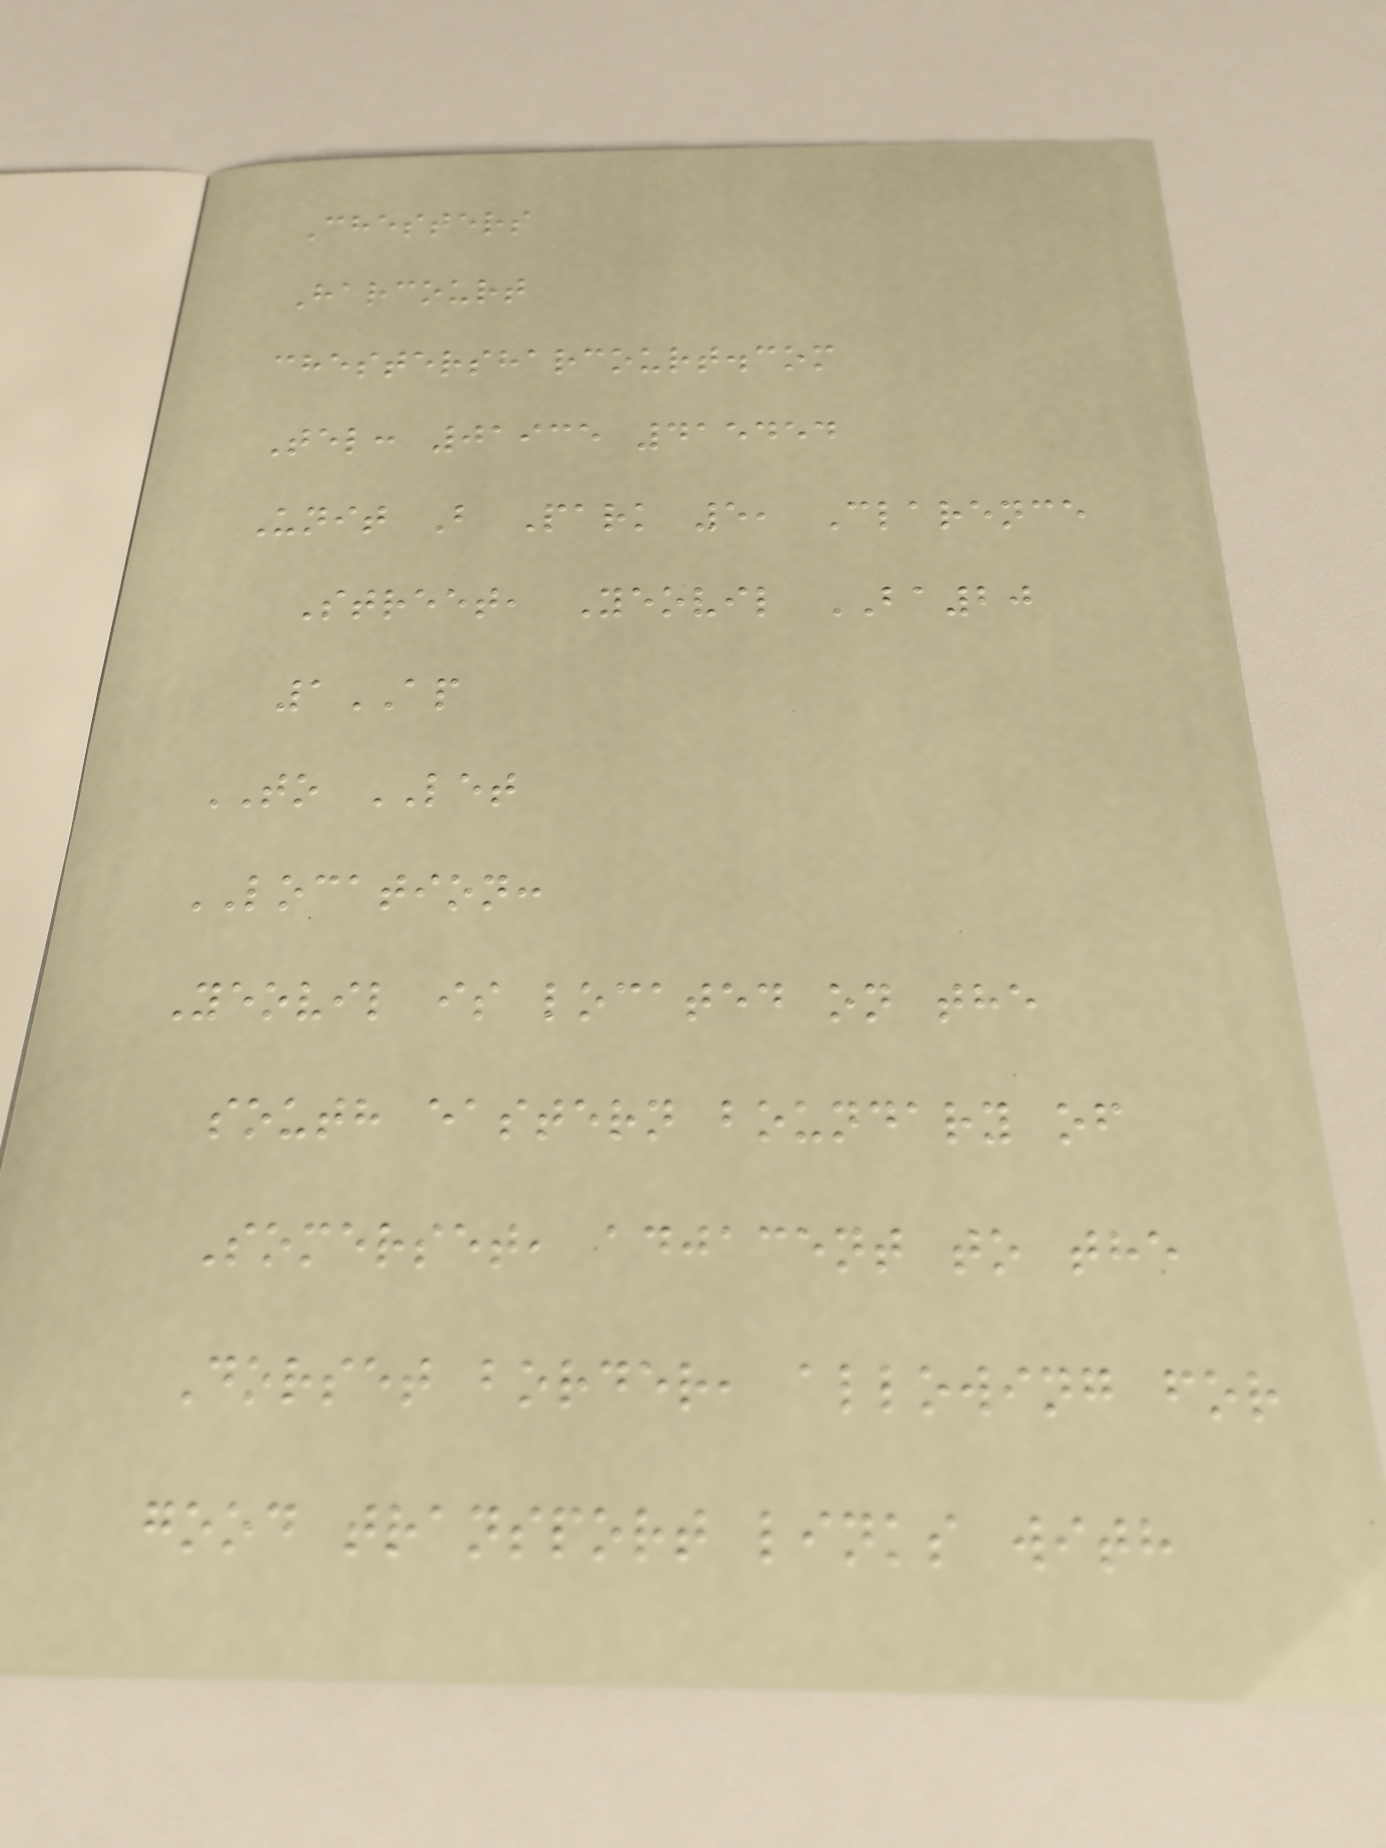Chesters
Harcourt
chestersharcourt.com
Tel: 01935 415454
Unit B Park 5, Clarence
Street, Yeovil BA20
1AP
TO LET
LOCATION:
Yeovil is located on the
south eastern boundary of
Somerset, adjacent to the
Dorset border, allowing for
good transport links with
